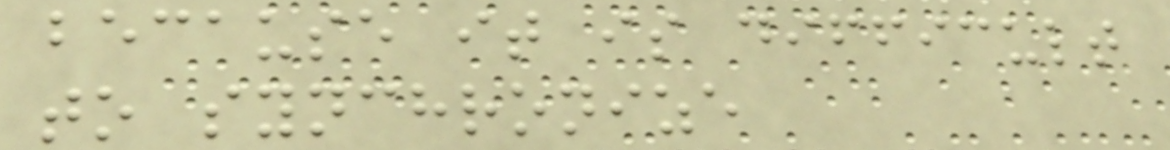because it is difficult
to synchronize
